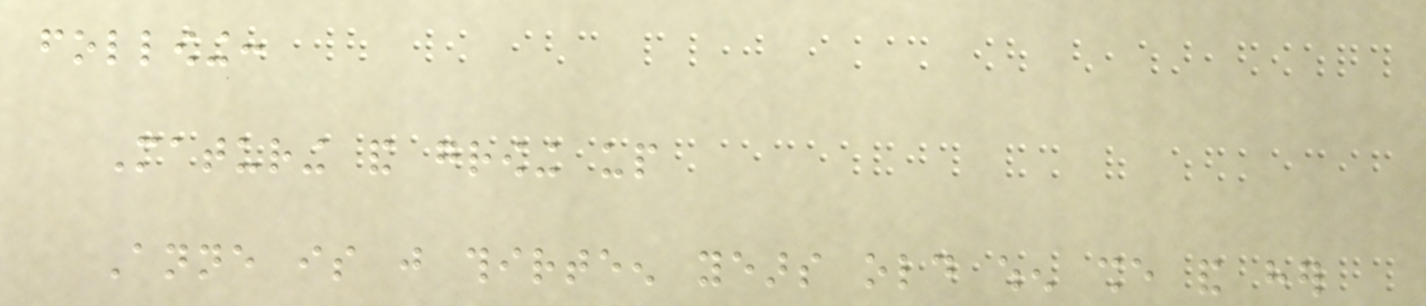following:
Maturing and growing up
Anne is just thirteen years old when she and her
